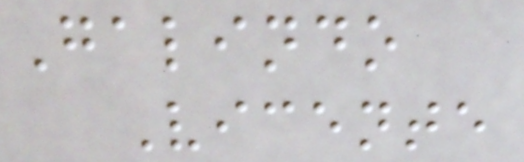Galindo
Vicente
